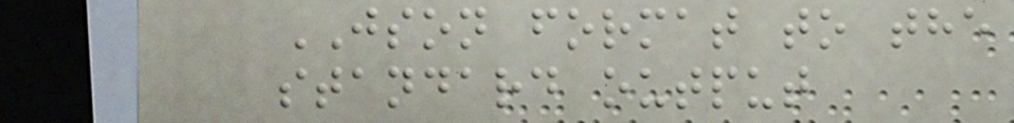JSON format to the
standard output
